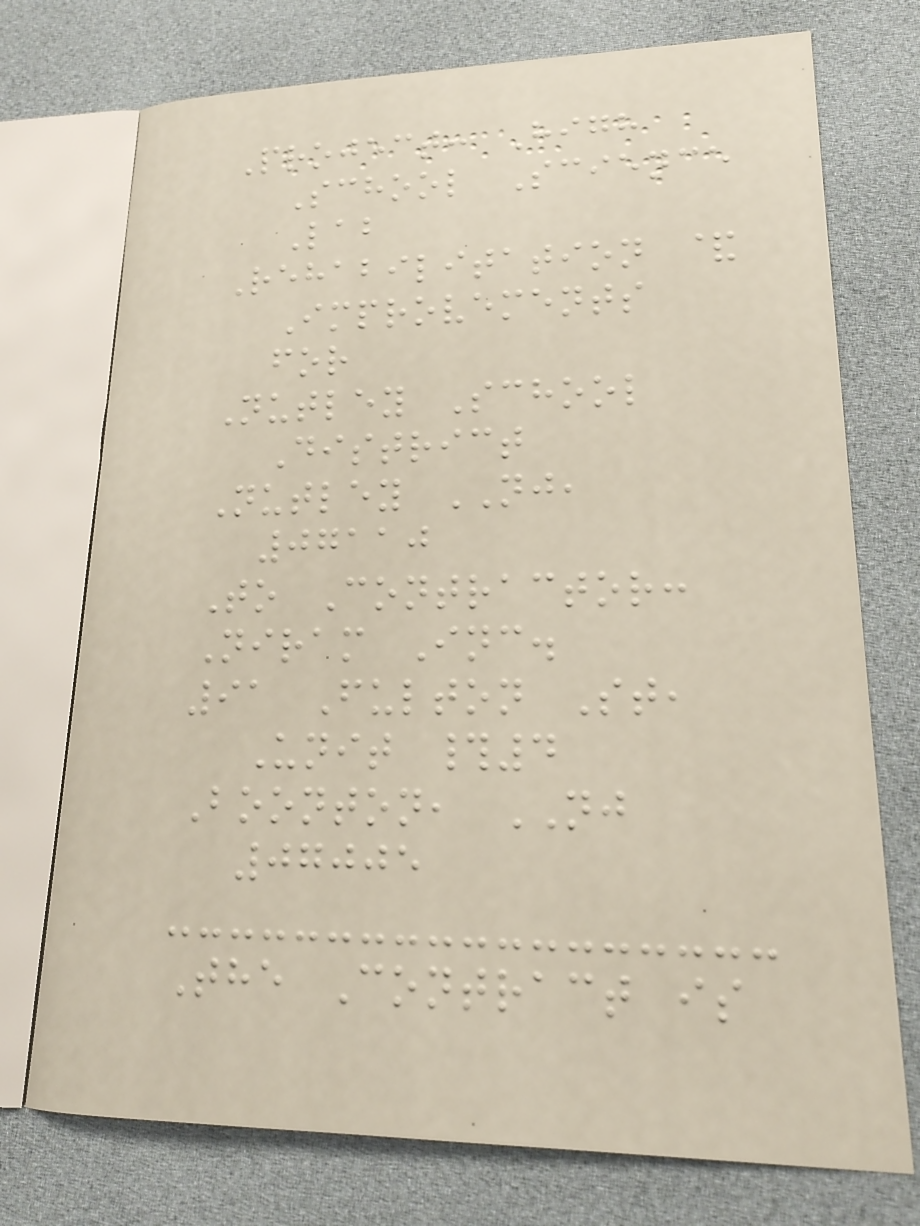Project: High
School Science
Lab
Rehabilitation &
Improvements
for
Nutley School
District
Nutley NJ,
07110
To Contractor:
Niram Inc.
91 Fulton St,
Unit #4
Boonton, NJ
07005
The Contract is
